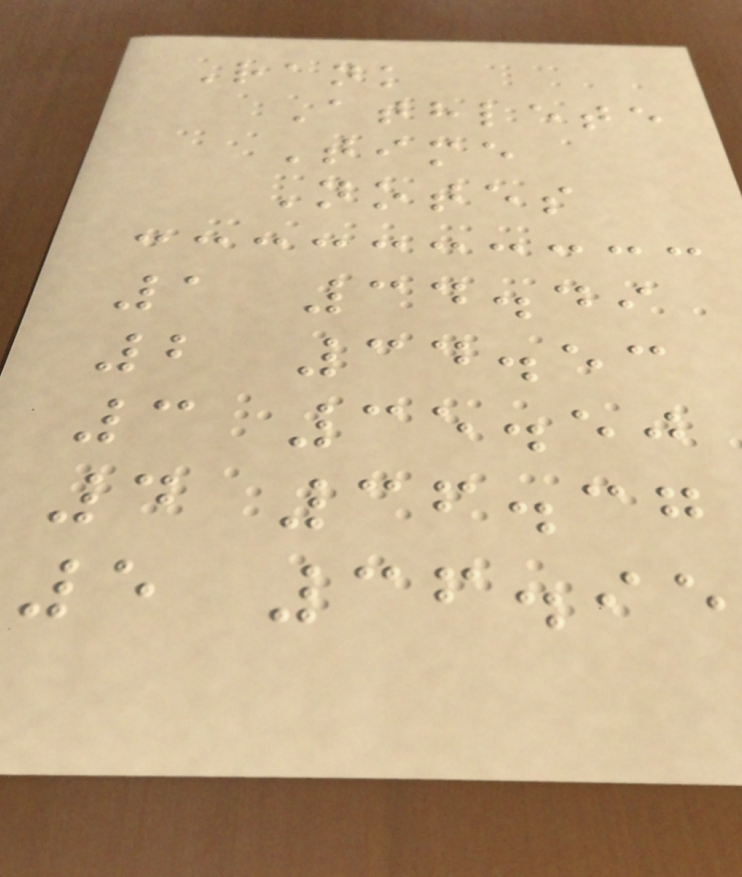Rank
Athlete
Time
Notes
1 34.49
2 34.53
3 35.50
4 36.37
5 36.95
